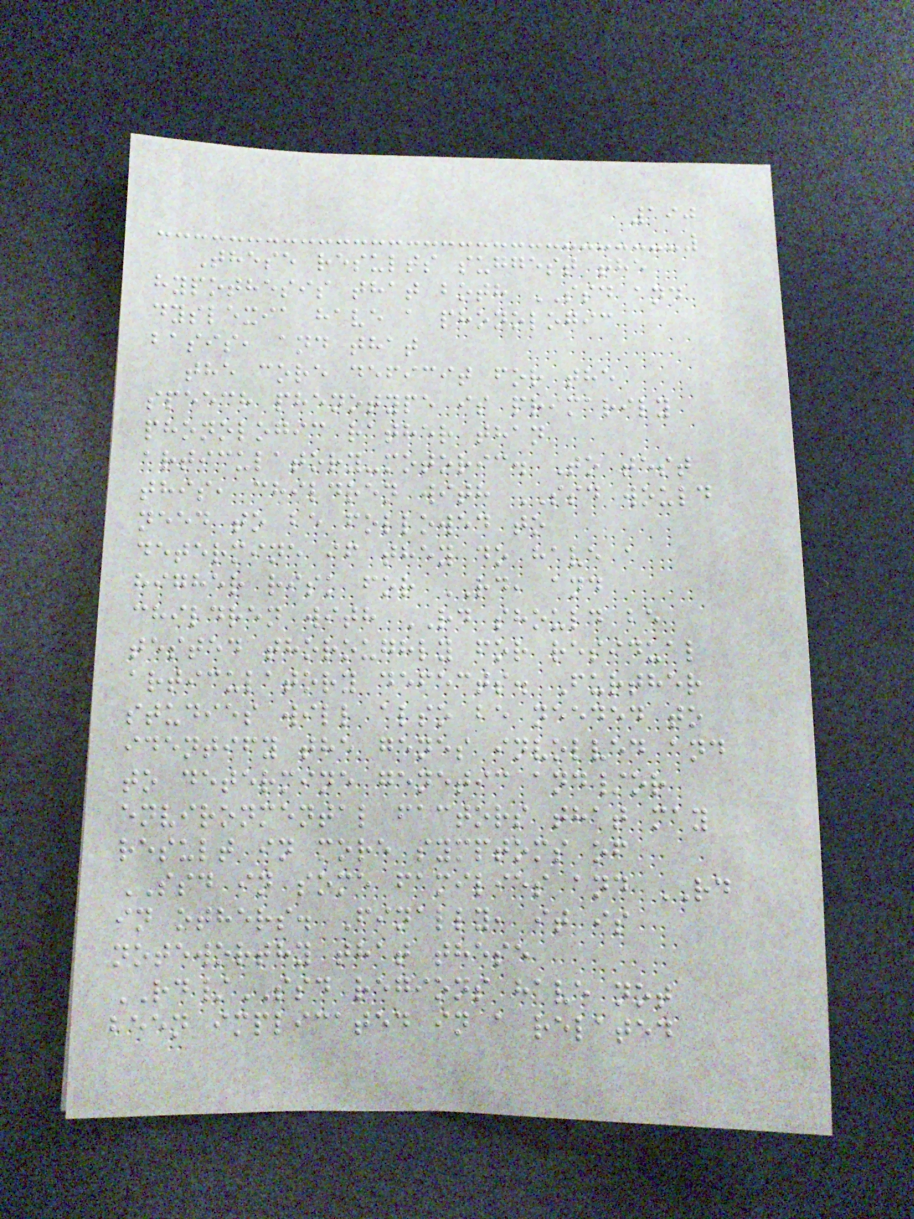190
These results suggest the
hypothesis that both SSD and
dyslexia have a phonologic
basis, and that
the core deficit for the
speech phenotype is primarily
phonologic rather than
articulatory-motoric. To test
this, children with SSD would
need to be followed to
determine if they do have a
higher risk for RD, and
children with RD should be
tested thoroughly for residual
articulatory defects. Further
studies will also be needed to
identify the genes involved and
to determine genetic and/or
environmental factors that may
result in more symptoms of
SSD in some families and RD
in others. Finally, it is
noteworthy that these
RD/SSD regions have not
been implicated in a related
